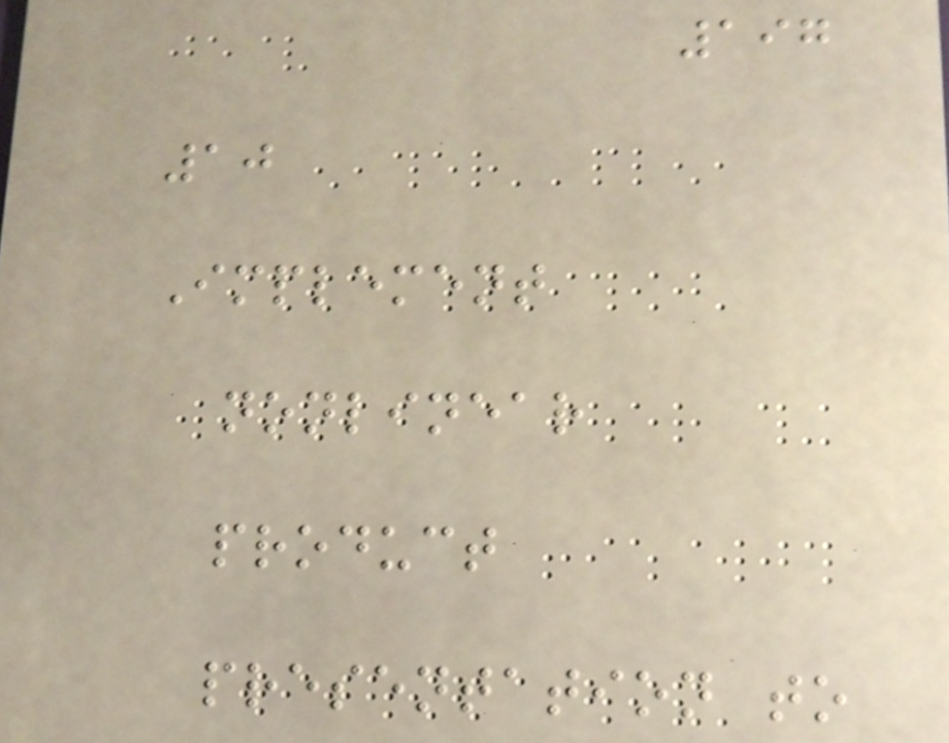197
10
Implement
nonlinear
product
presentation to
